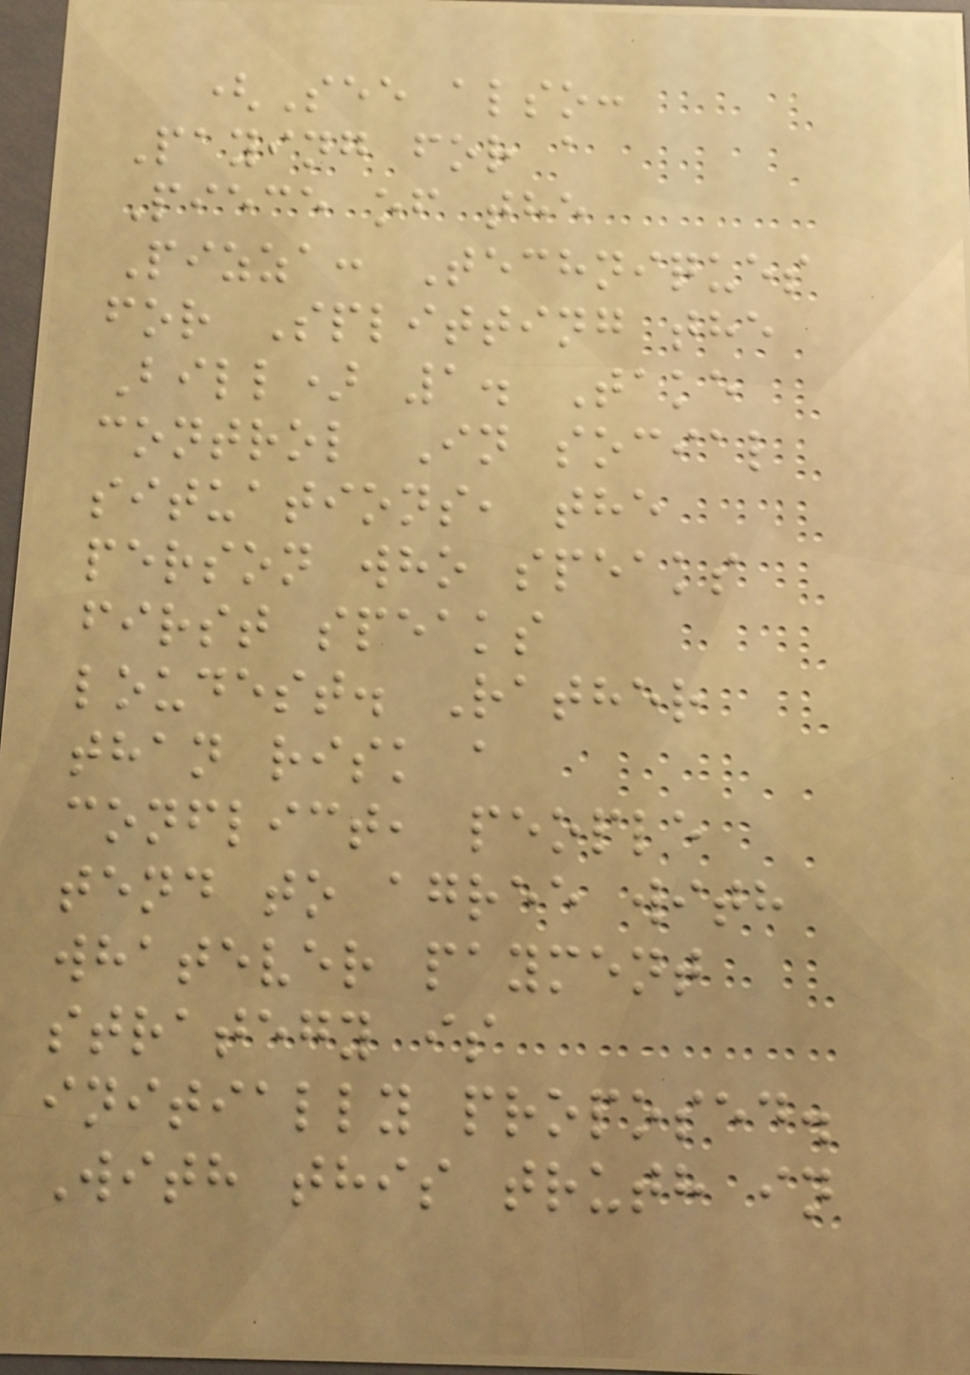(See also:
Paying for a
Piece of the
Pizza: Techniques
for Splitting the
Bill) 1. Take
control In social
situations, the
person who speaks
first speaks
loudest. Rather
than risk a
conflict, people
tend to agree with
whatever payment
strategy is
initially proposed.
With this truth in
